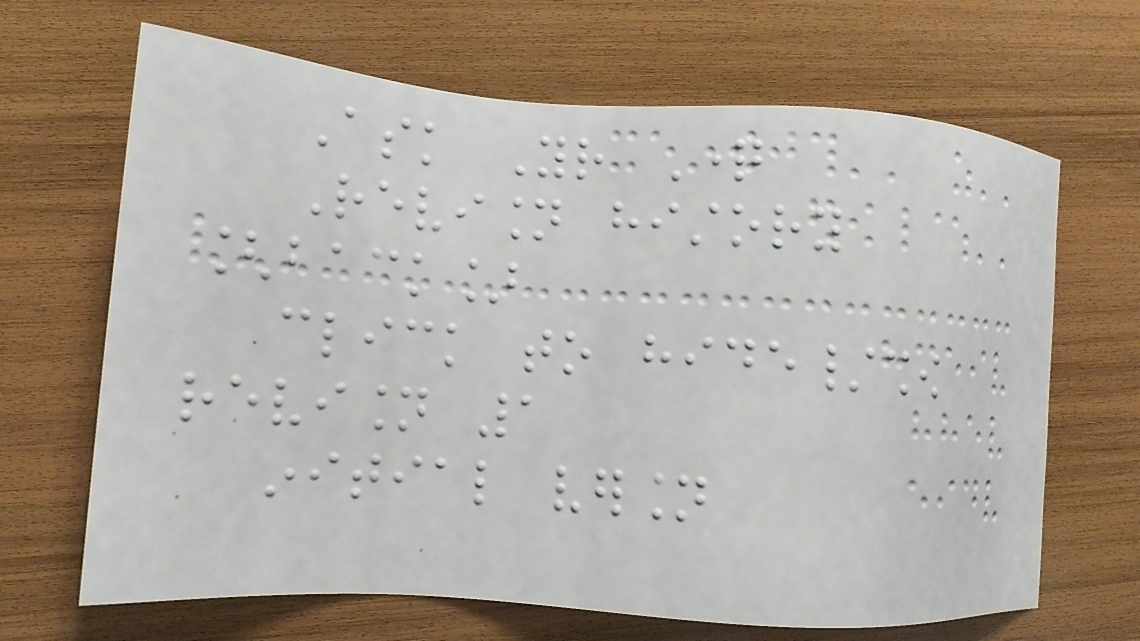Ask Your Question
Revision history
[back]
click to hide/show
revision 1
initial version
